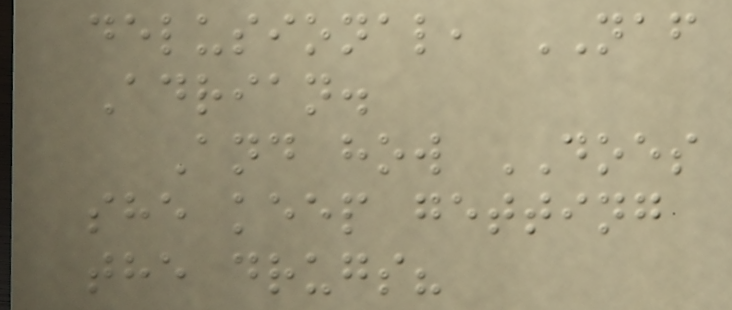delusional, NAF
Adrian.
And how DOES
she keep getting
the drugs?
